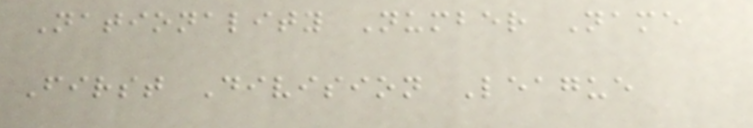Nationality Number Name
First Division League
